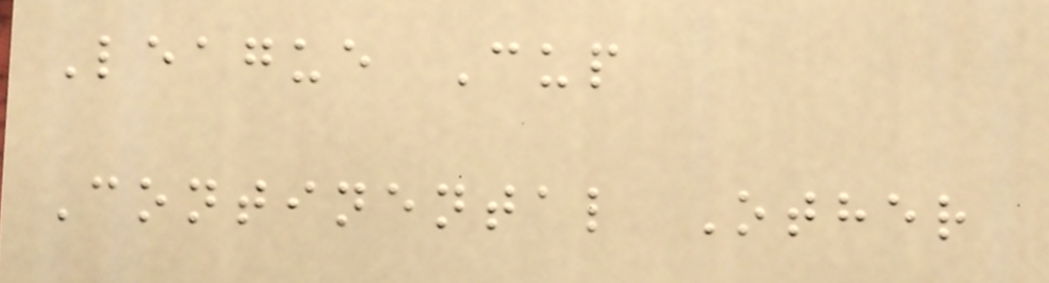League Cup
Continental Other
